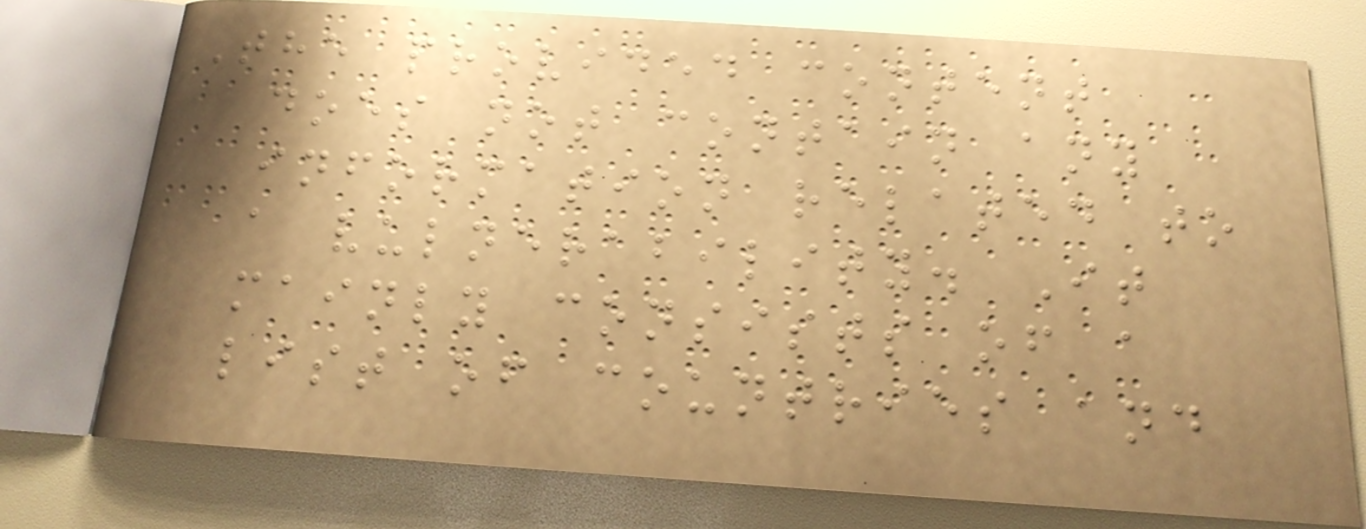The provided content
does not contain any
information related to
a vulnerability. It
mainly consists of a
list of countries and
